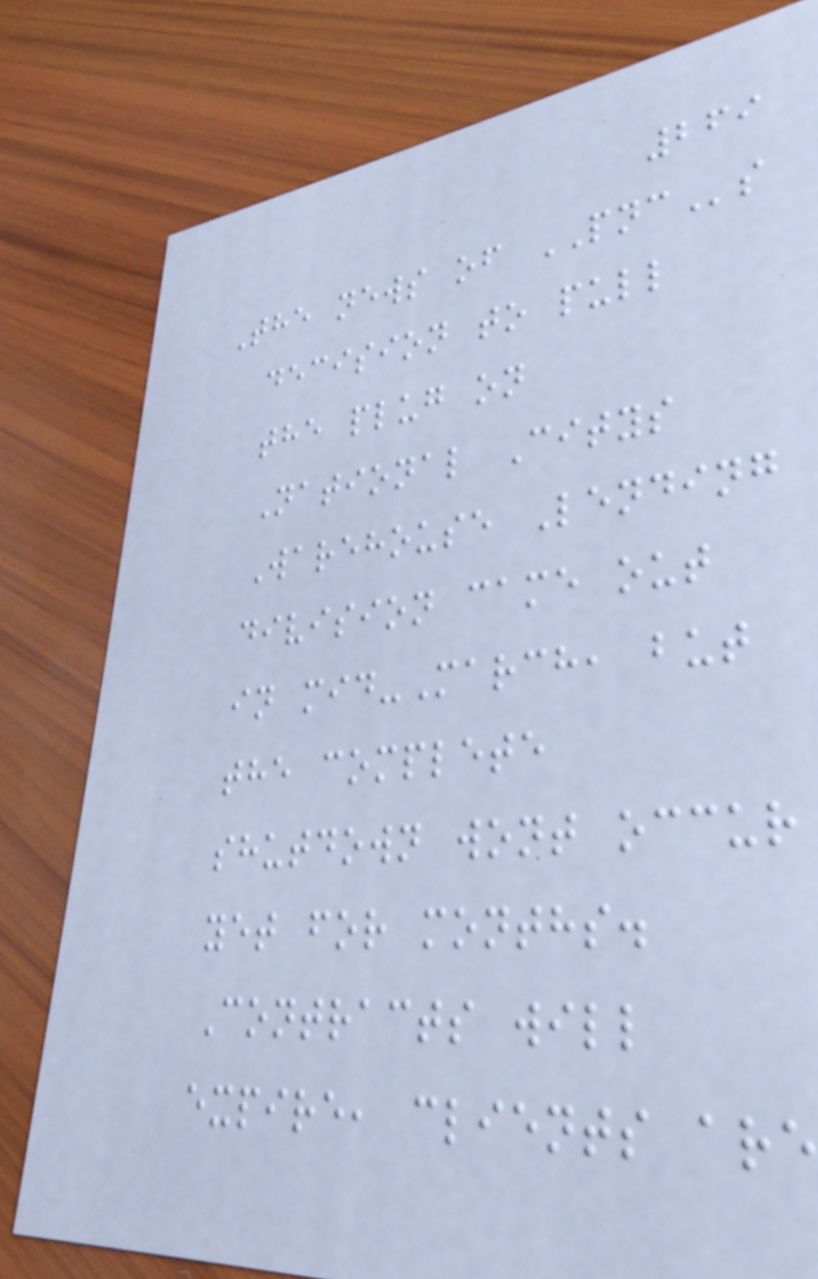269
The news of PNCs
decision to pull
the plug on
National Citys
Warehouse Lending
division came out
in mid-March, but
the complete
shutdown wont occur
yet for months.
Contracts will
expire, clients are
